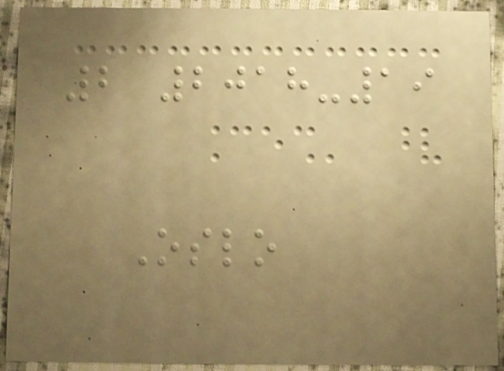2 2018-19
Oslo
